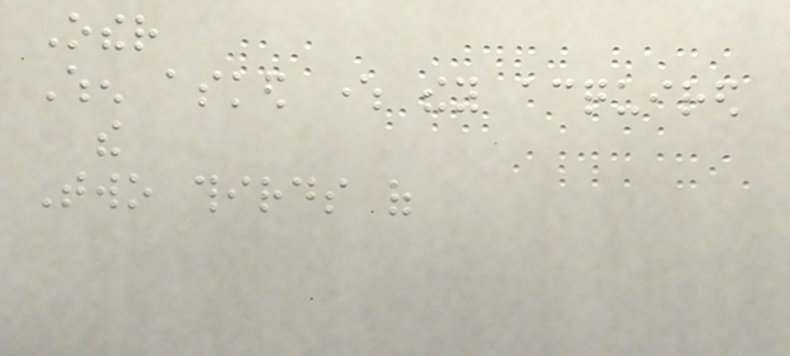Other
When asked where they acquired
the
Two thirds of
